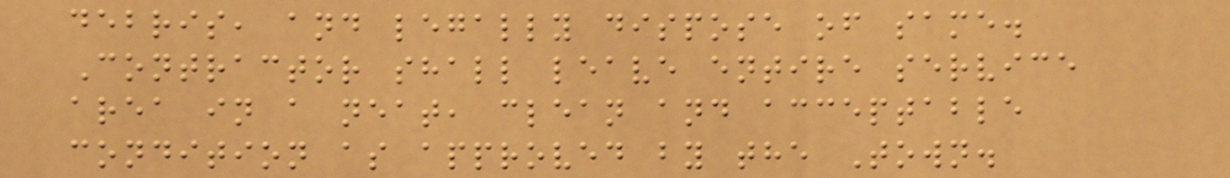debris, and legally dispose of same.
Contractor shall leave entire service
area in a neat, clean and acceptable
condition as approved by the Town.
